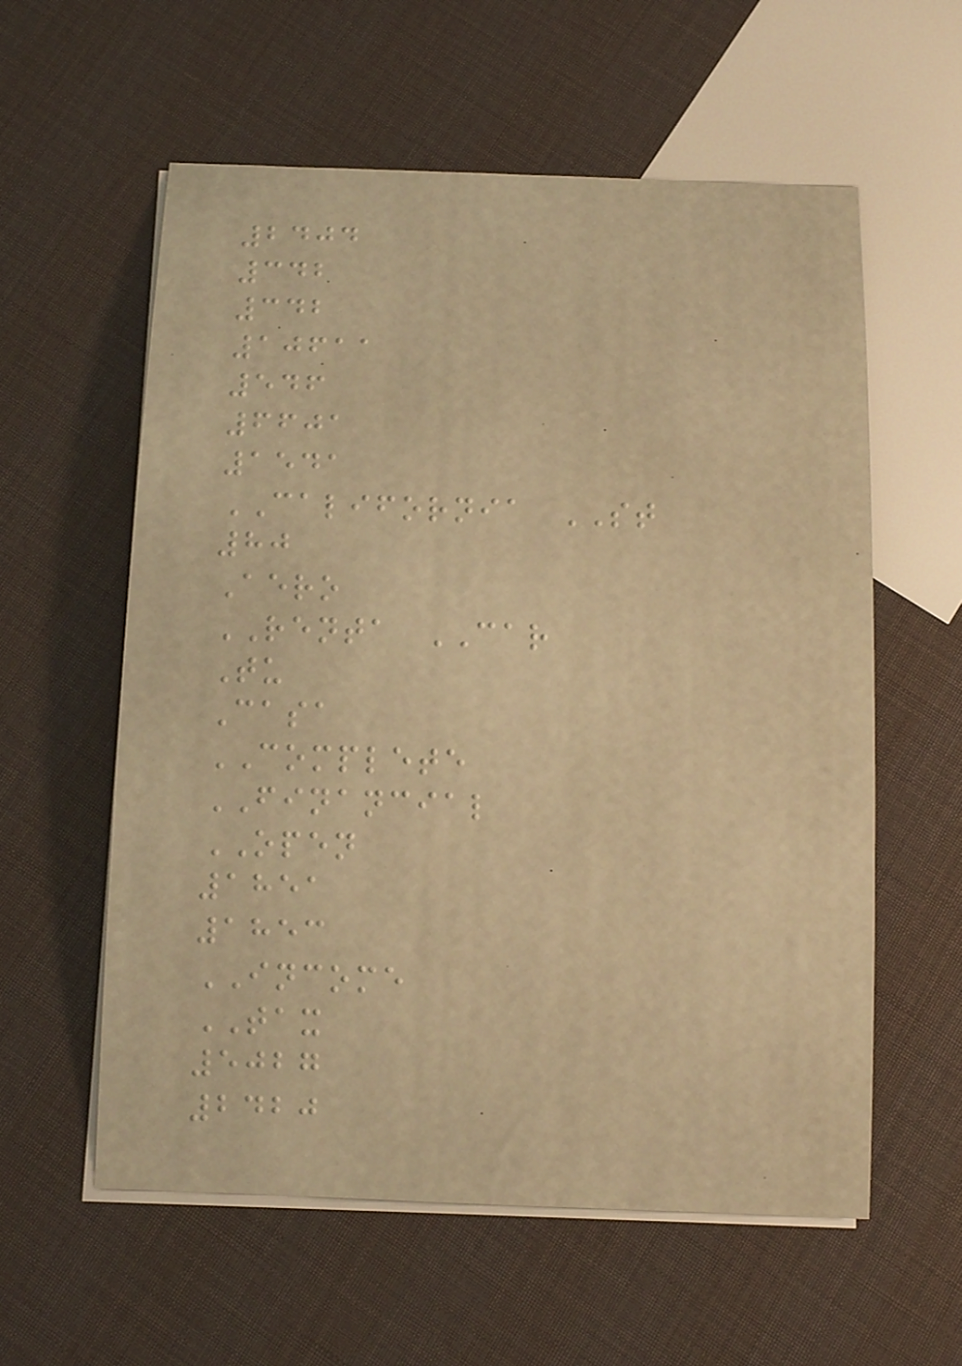2404
342
342
10611
546
6601
1541
CALIFORNIA ST
80
Aero
RENTA CAR
Tu
Casa
COMPLETE
FINANCIAL
OPEN
1851
1853
INCOME
TAX
5027
2420
